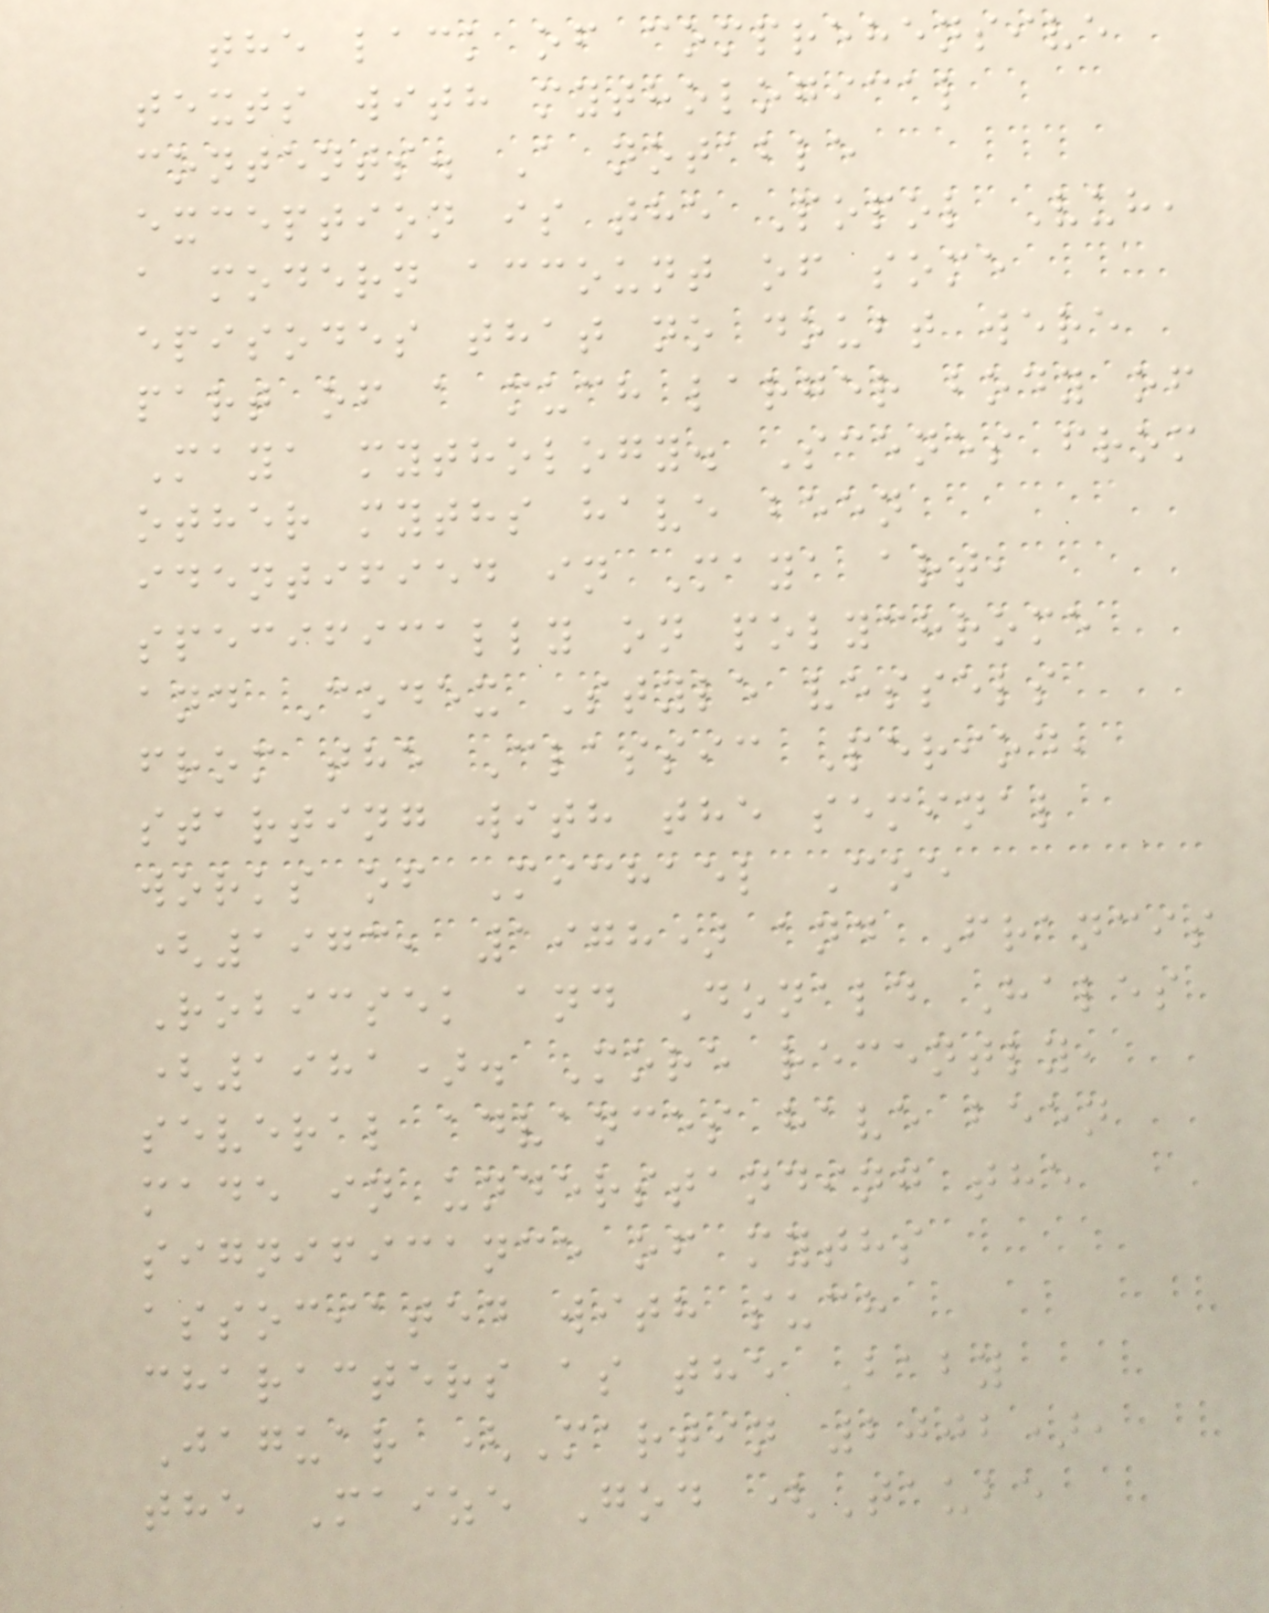the lack of comprehensive
texts with mythological
contents. A notable
exception is the Popol Vuh,
a modern account of some
episodes that no doubt were
part of a much larger body of
Maya mythology. Scenes from
other myths have been
identified in Maya art,
specifically on polychrome
and Codex Style vessels
from the Classic Period,
starting with the seminal
works of Michael Coe
(1973, 1978) and Francis
Robicsek and Donald Hales
(1981). More recently,
several advances have been
made in understanding the
significance of myths
associated with such
characters as the Baby
Jaguar (Martin 2002),
the Maize God (Taube
